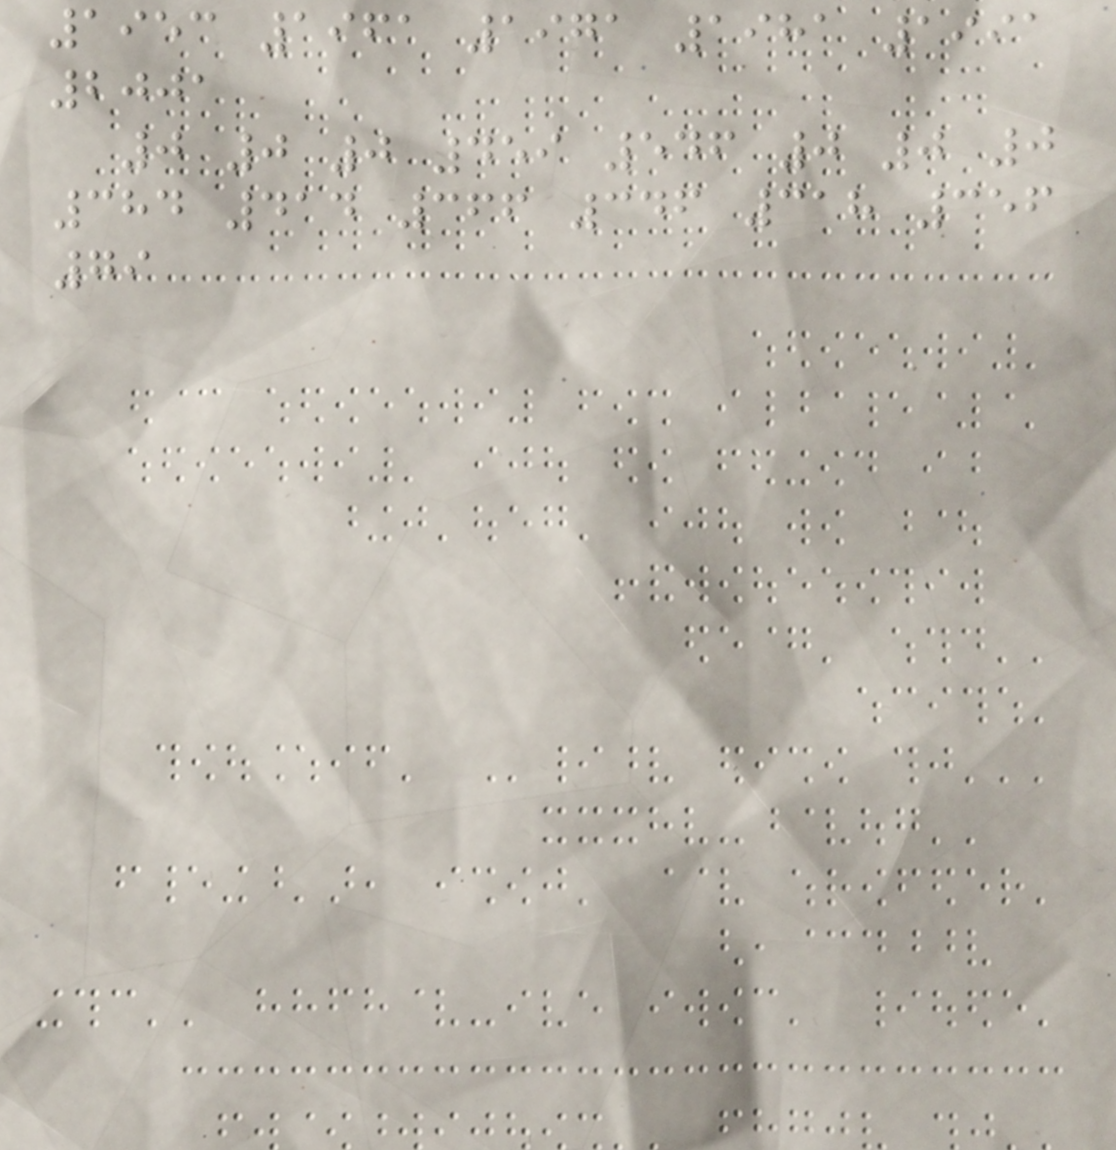1953 1961 1971 1981 1991
2001
0 0 0 459 546 0 0 0
384 414 366 346 318 356
79
